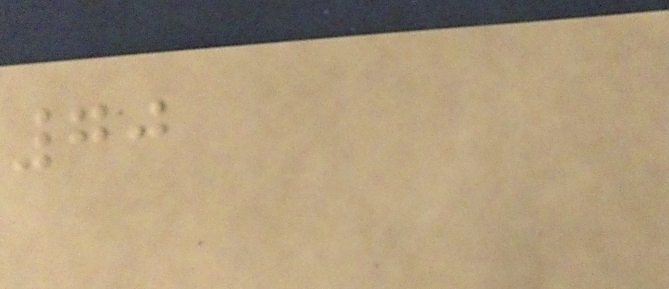70
